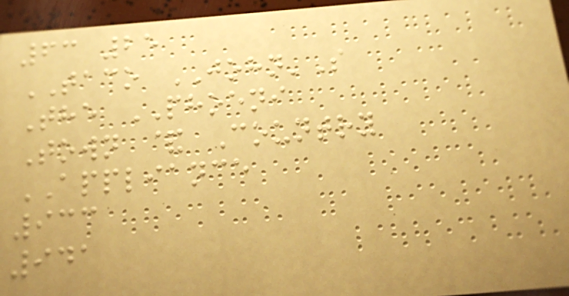63 25
TACO JOHN'S
The PHOENI
Town & Country
APPLIANCE
933
941
